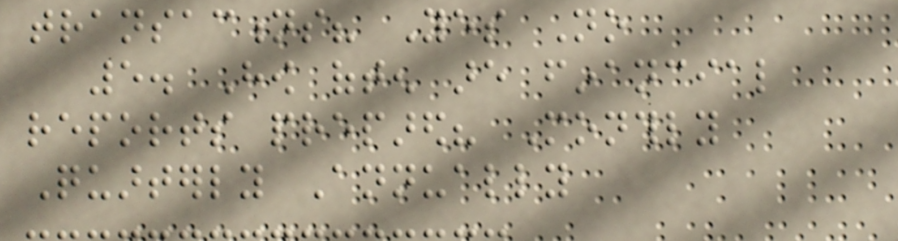transactions? Yes No
5. How often are financial
reports prepared? Monthly
Quarterly Annually
